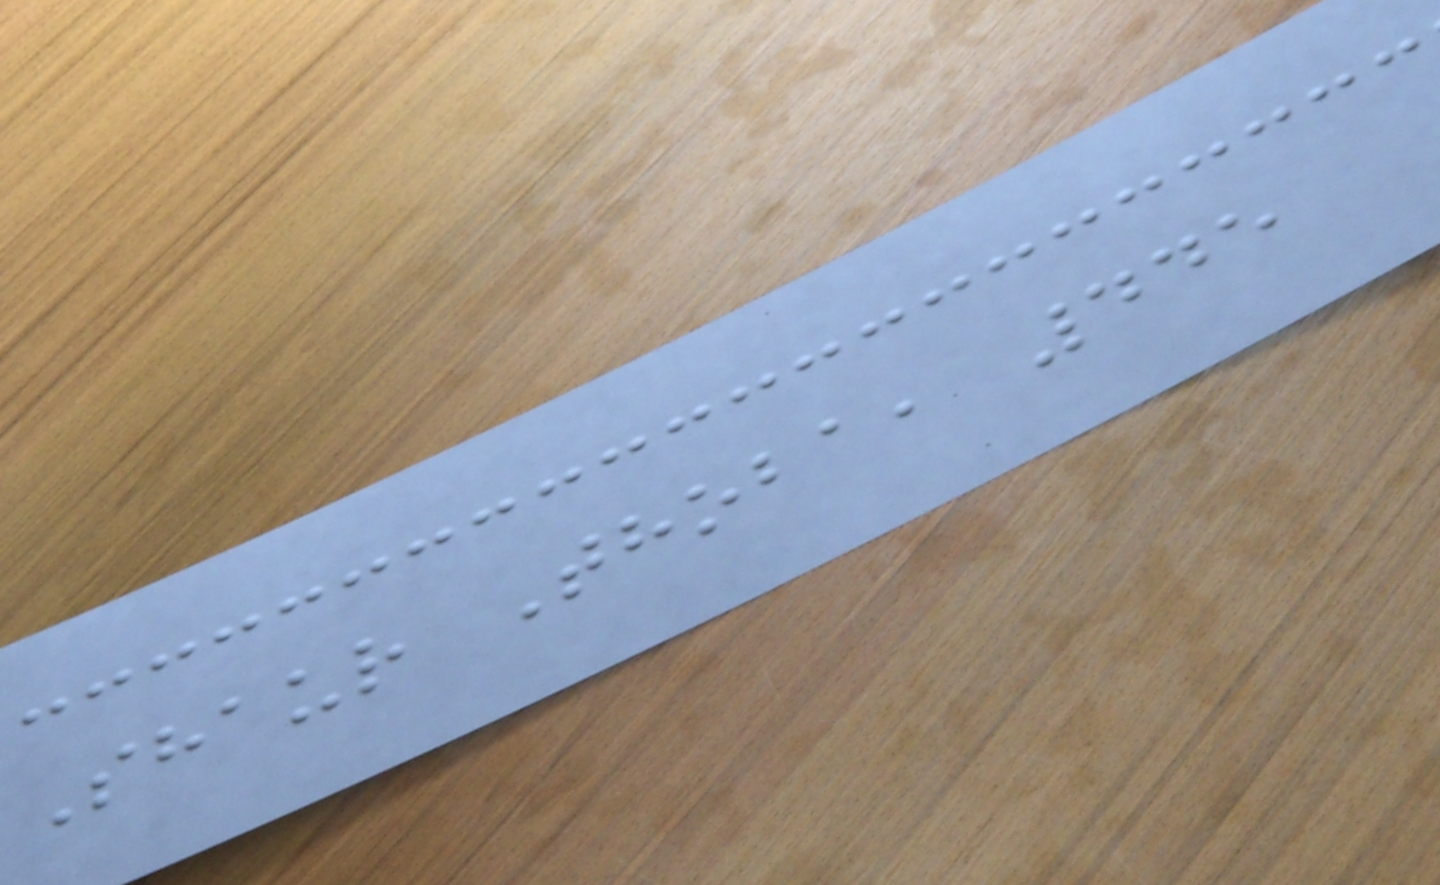Shaur Thoba, 445
